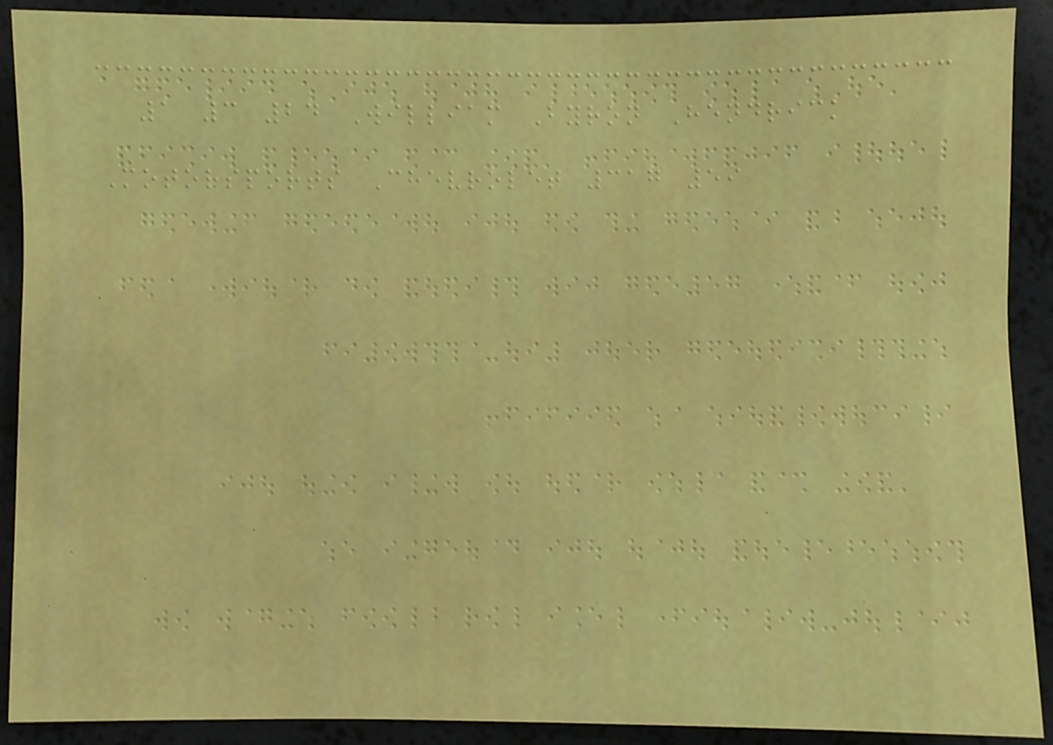1 3 24 William Byron Hendrick
Motorsports Chevrolet 317 59
